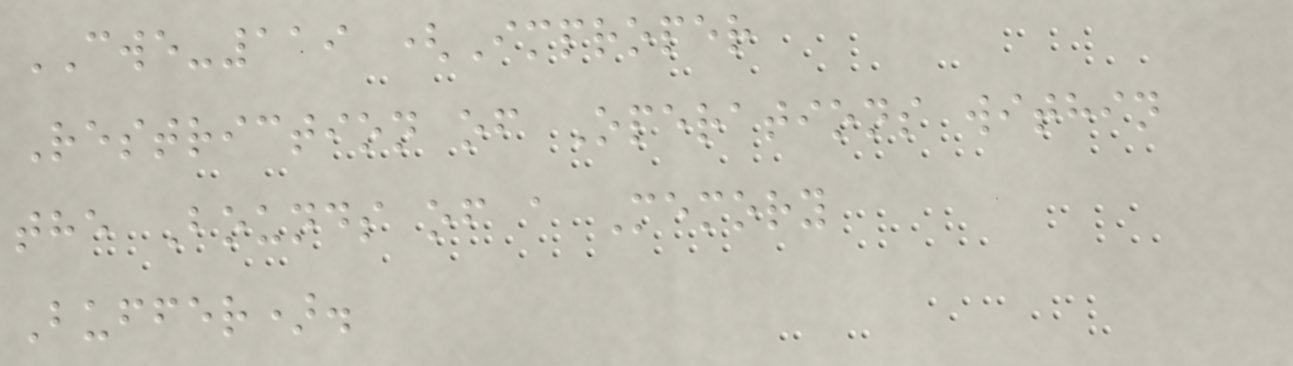CWE-119 (Improper
Restriction of Operations within
the Bounds of a Memory
Buffer).
